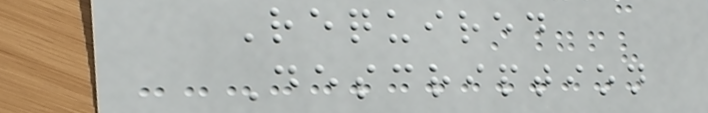Required
Description
